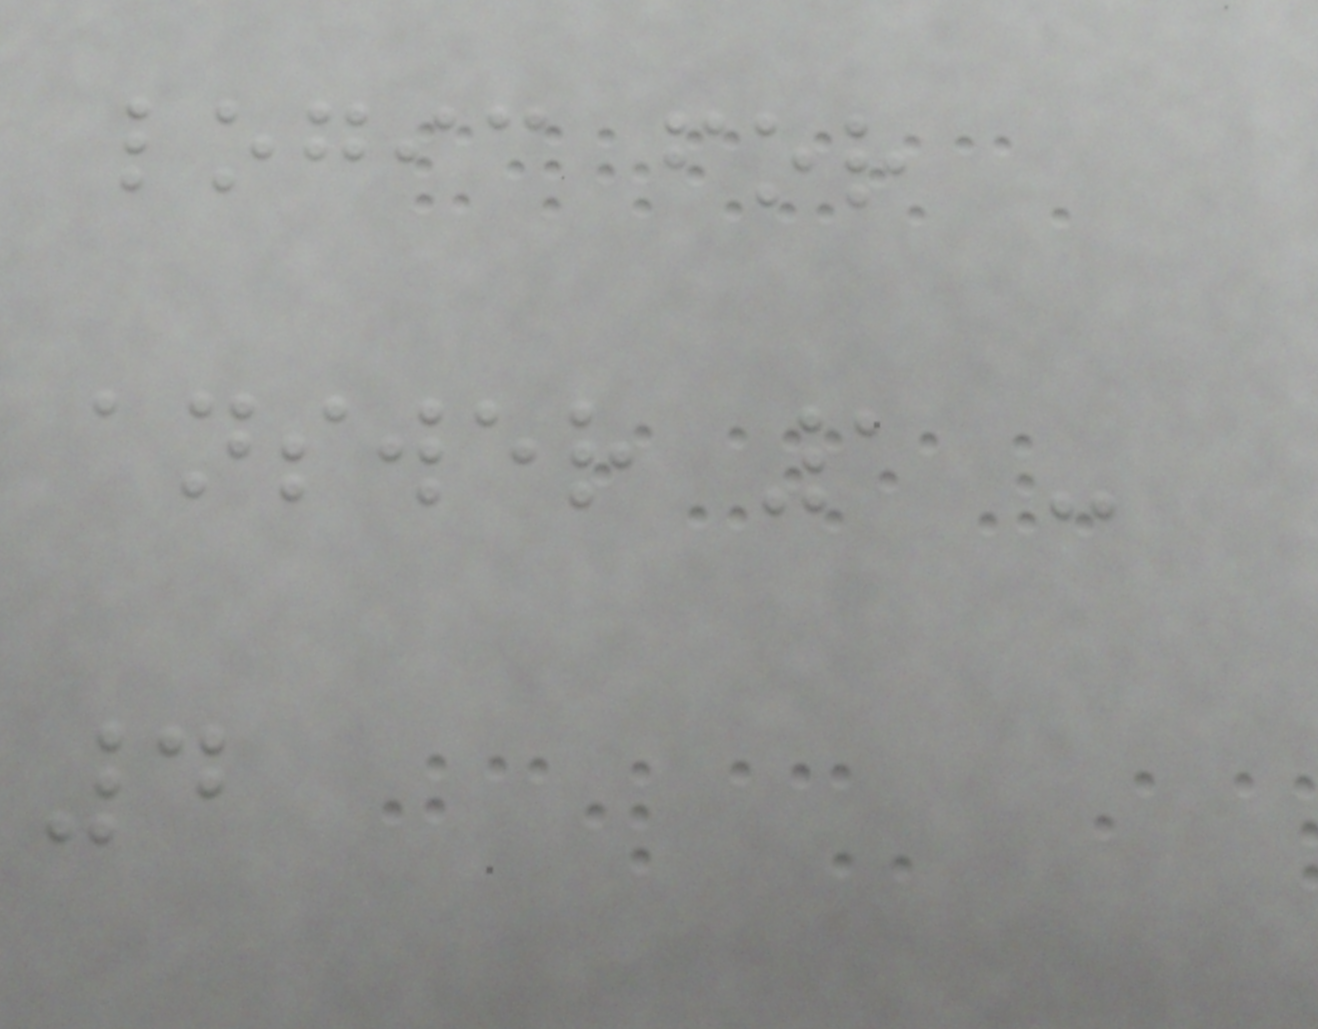logic for
answer 1 -
4
